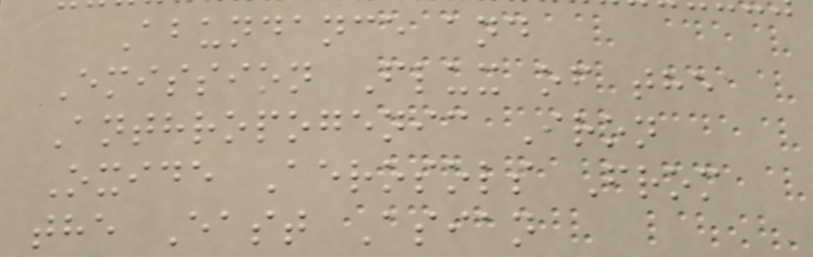Abundance and
Emission Flux of the
Anthropogenic Iron
Oxide Aerosols From
the East Asian
